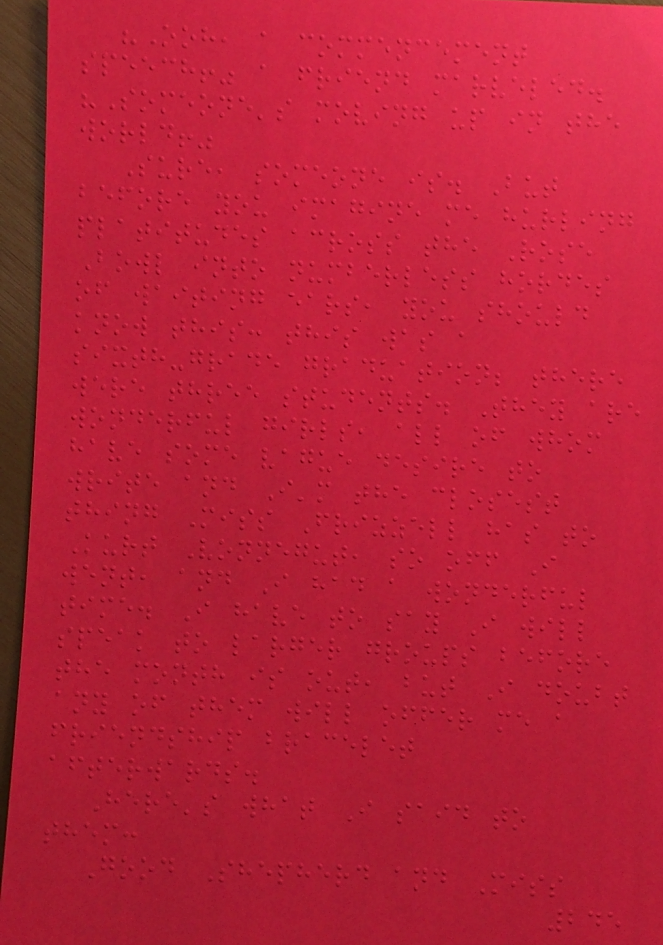"Ooh, a commencement
speech!" a friend marveled.
"Someone's moving up in the
world!"
Sure, someone is. But
before you imagine me hurling
platitudes across the Rose
Bowl into numberless hordes
of waiting ears, you should
know this: this was a
sixth-grade graduation; there
were three students. They are
wonderful girls, all of whom
have some vague desire to
write and I'm the closest
thing Miss Frizzell has to
Kurt Vonnegut, so off I
went, and I had a wonderful
time. I have to say I will
speak to larger groups before
the month is out, but I doubt
any of them will offer me a
friendship bracelet
afterwards.
Here's what I said to
them:
Good Shepherd and Miss
245
